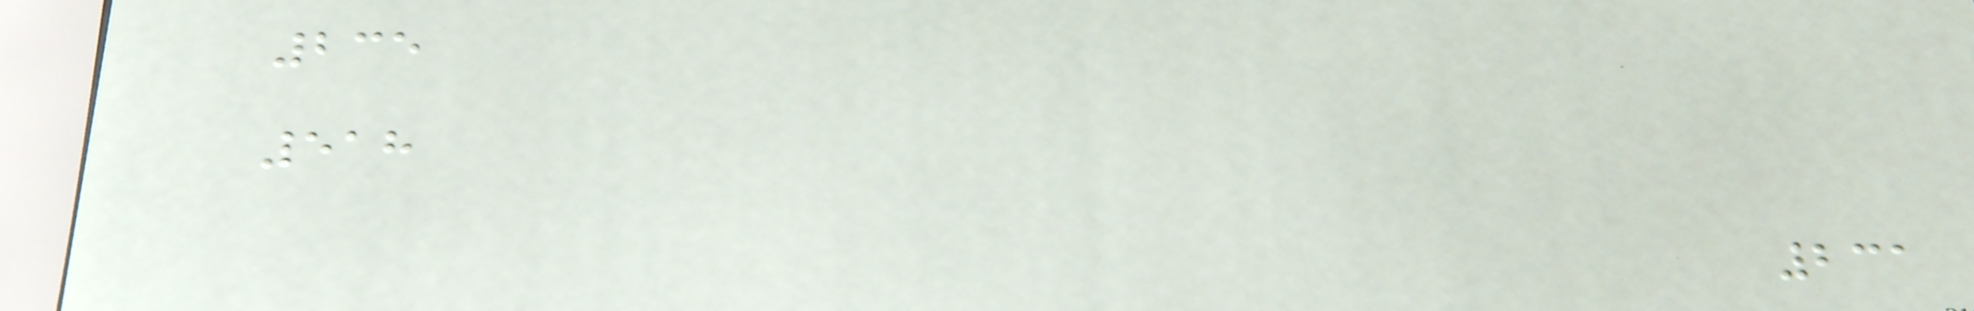235
518
231
